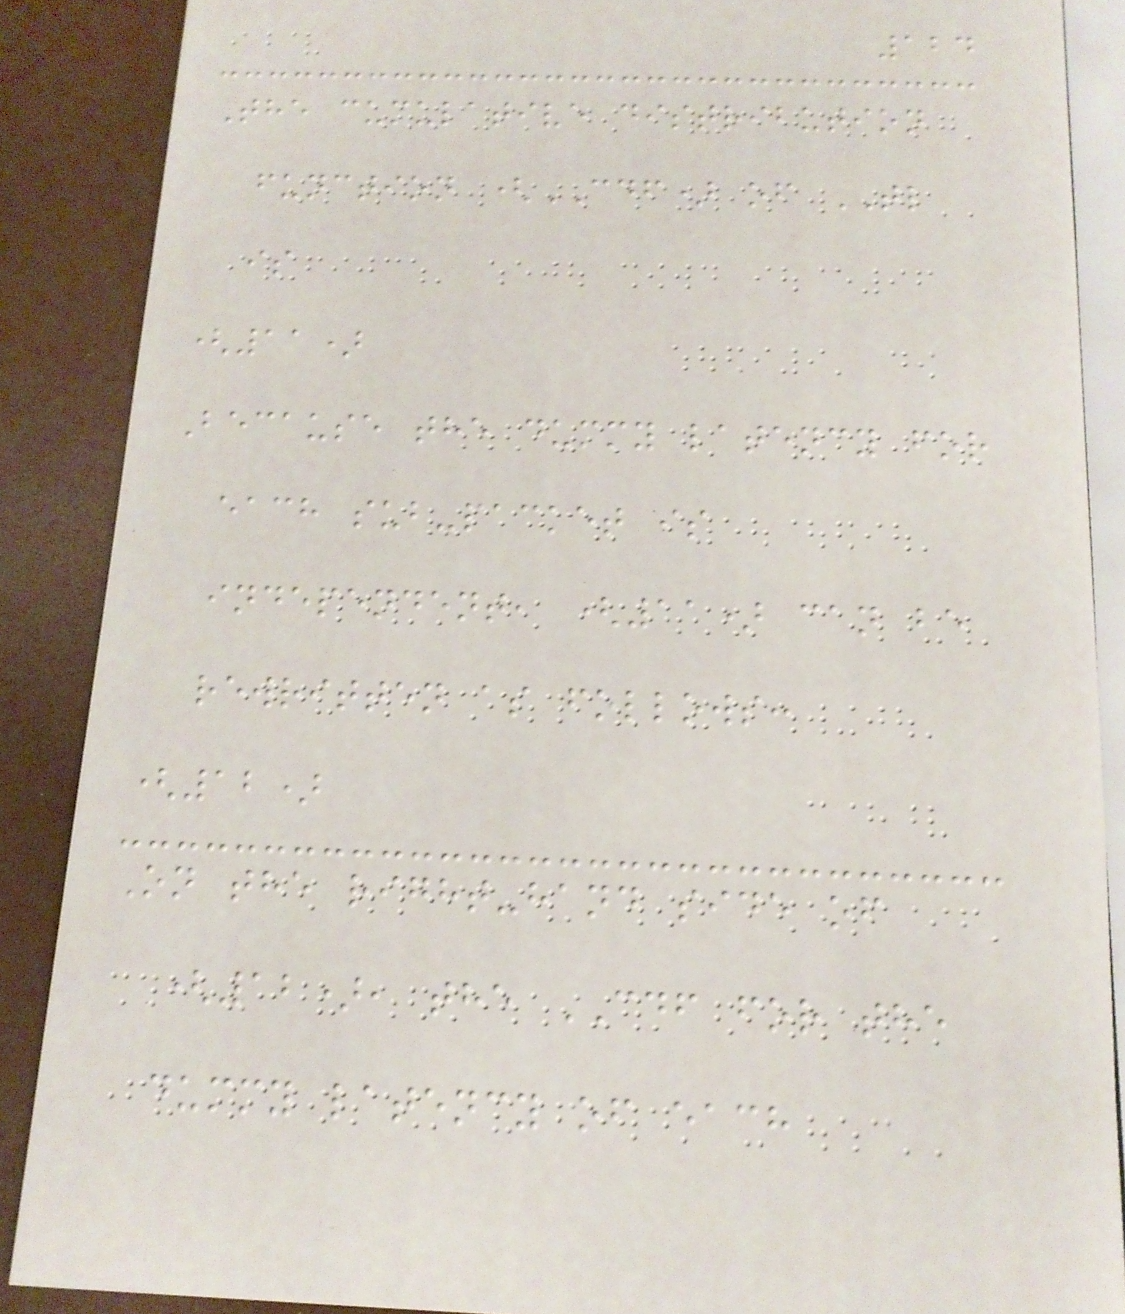124
The cumulative distribution
function (CDF) of TL
is
(11)
Because the dummy latency for
each sub-packet is
independent, (11) can be
rewritten as follows:
(12)
On the right-hand side of
(12), the CDF for the
dummy latency of each
